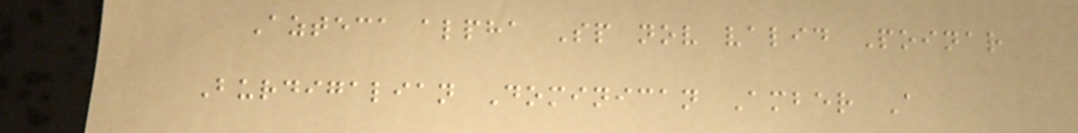Azteca alpha Sp nov valid Poinar
Burdigalian Dominican Amber A
